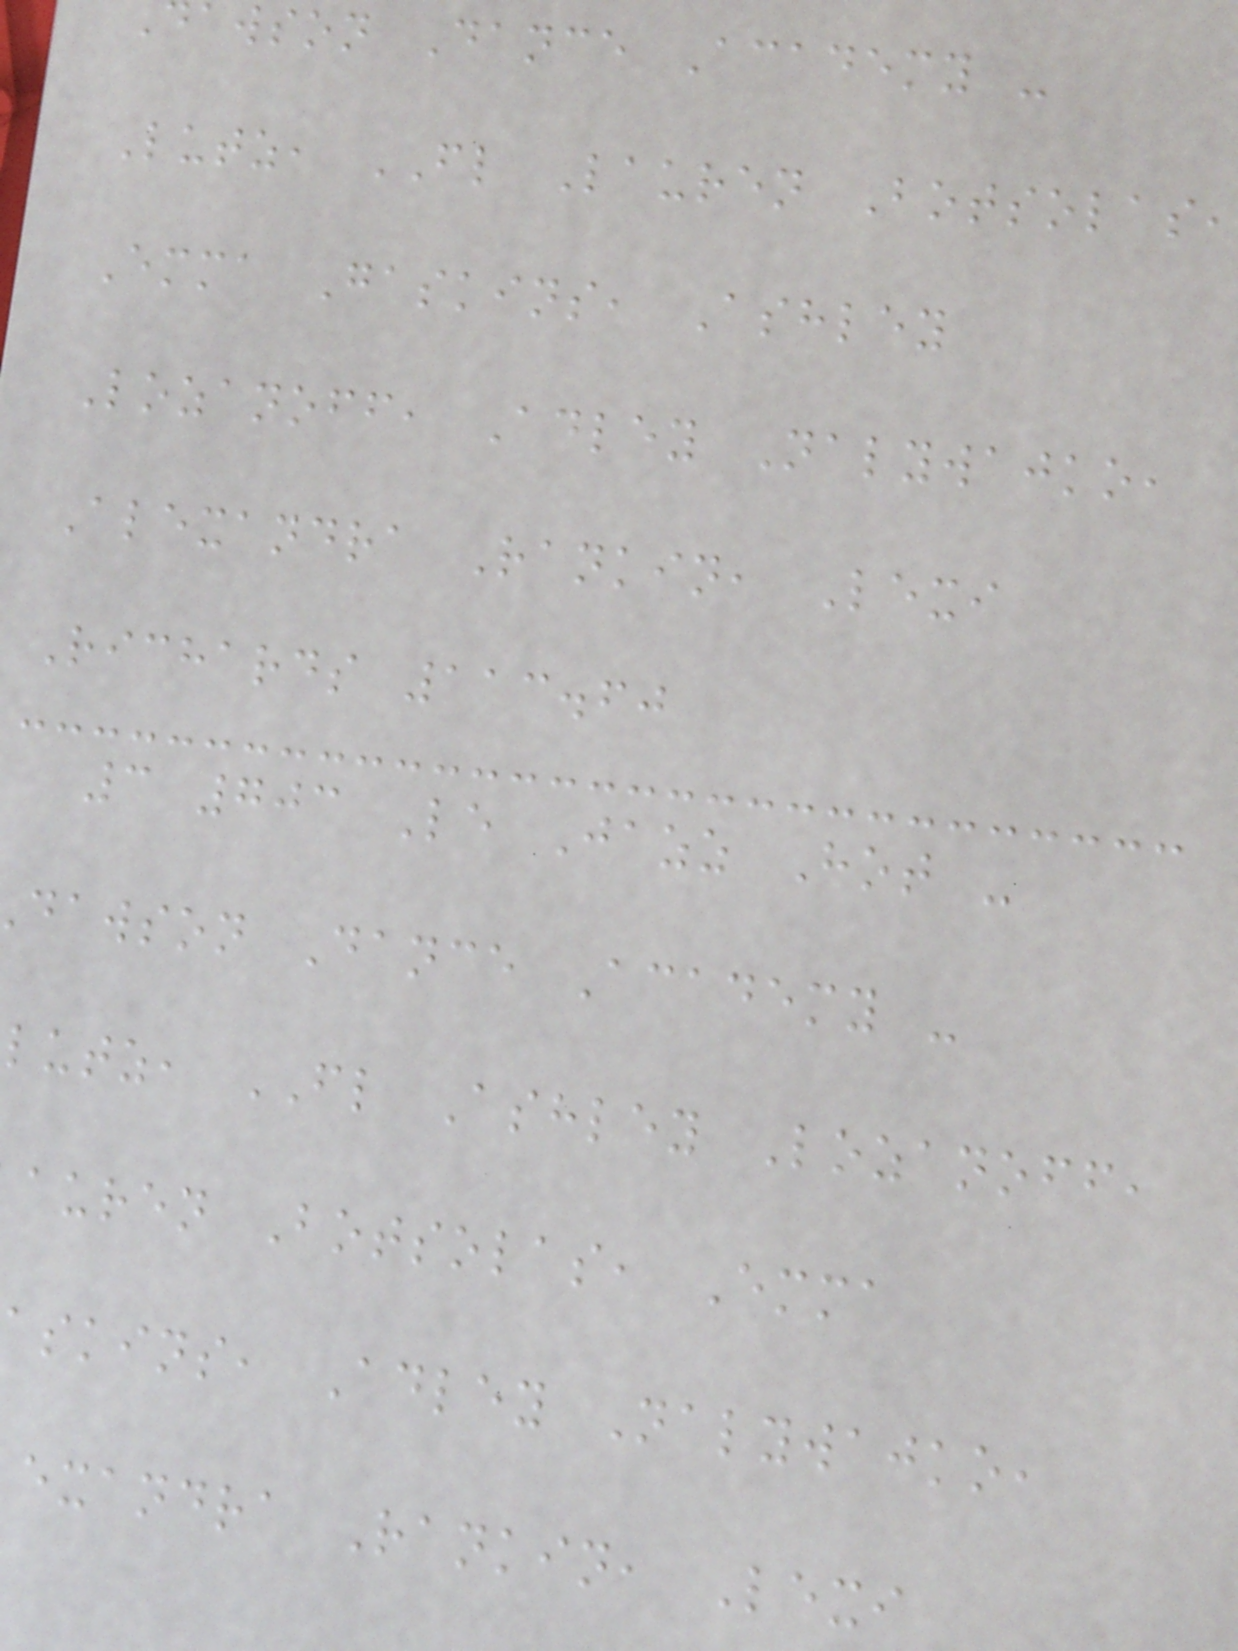awson Dance Academy -
Lutz, FL Lauren Botsolas,
Emma Gaskins, Ashley
Lozanoff, Adley Nalywajko,
Alexandra Rankin, Lexi
Richards 113.60
3 703 Le Jazz Hot -
dawson Dance Academy -
lutz, FL Ashley Lozanoff,
auren Botsolas, Emma
askins, Adley Nalywajko,
exandra Rankin, Lexi
